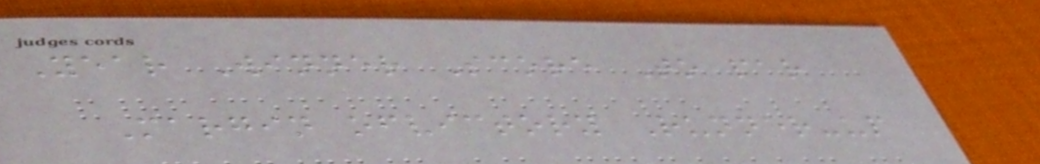Year Winner Score To par
Margin ofvictory Runner-up
